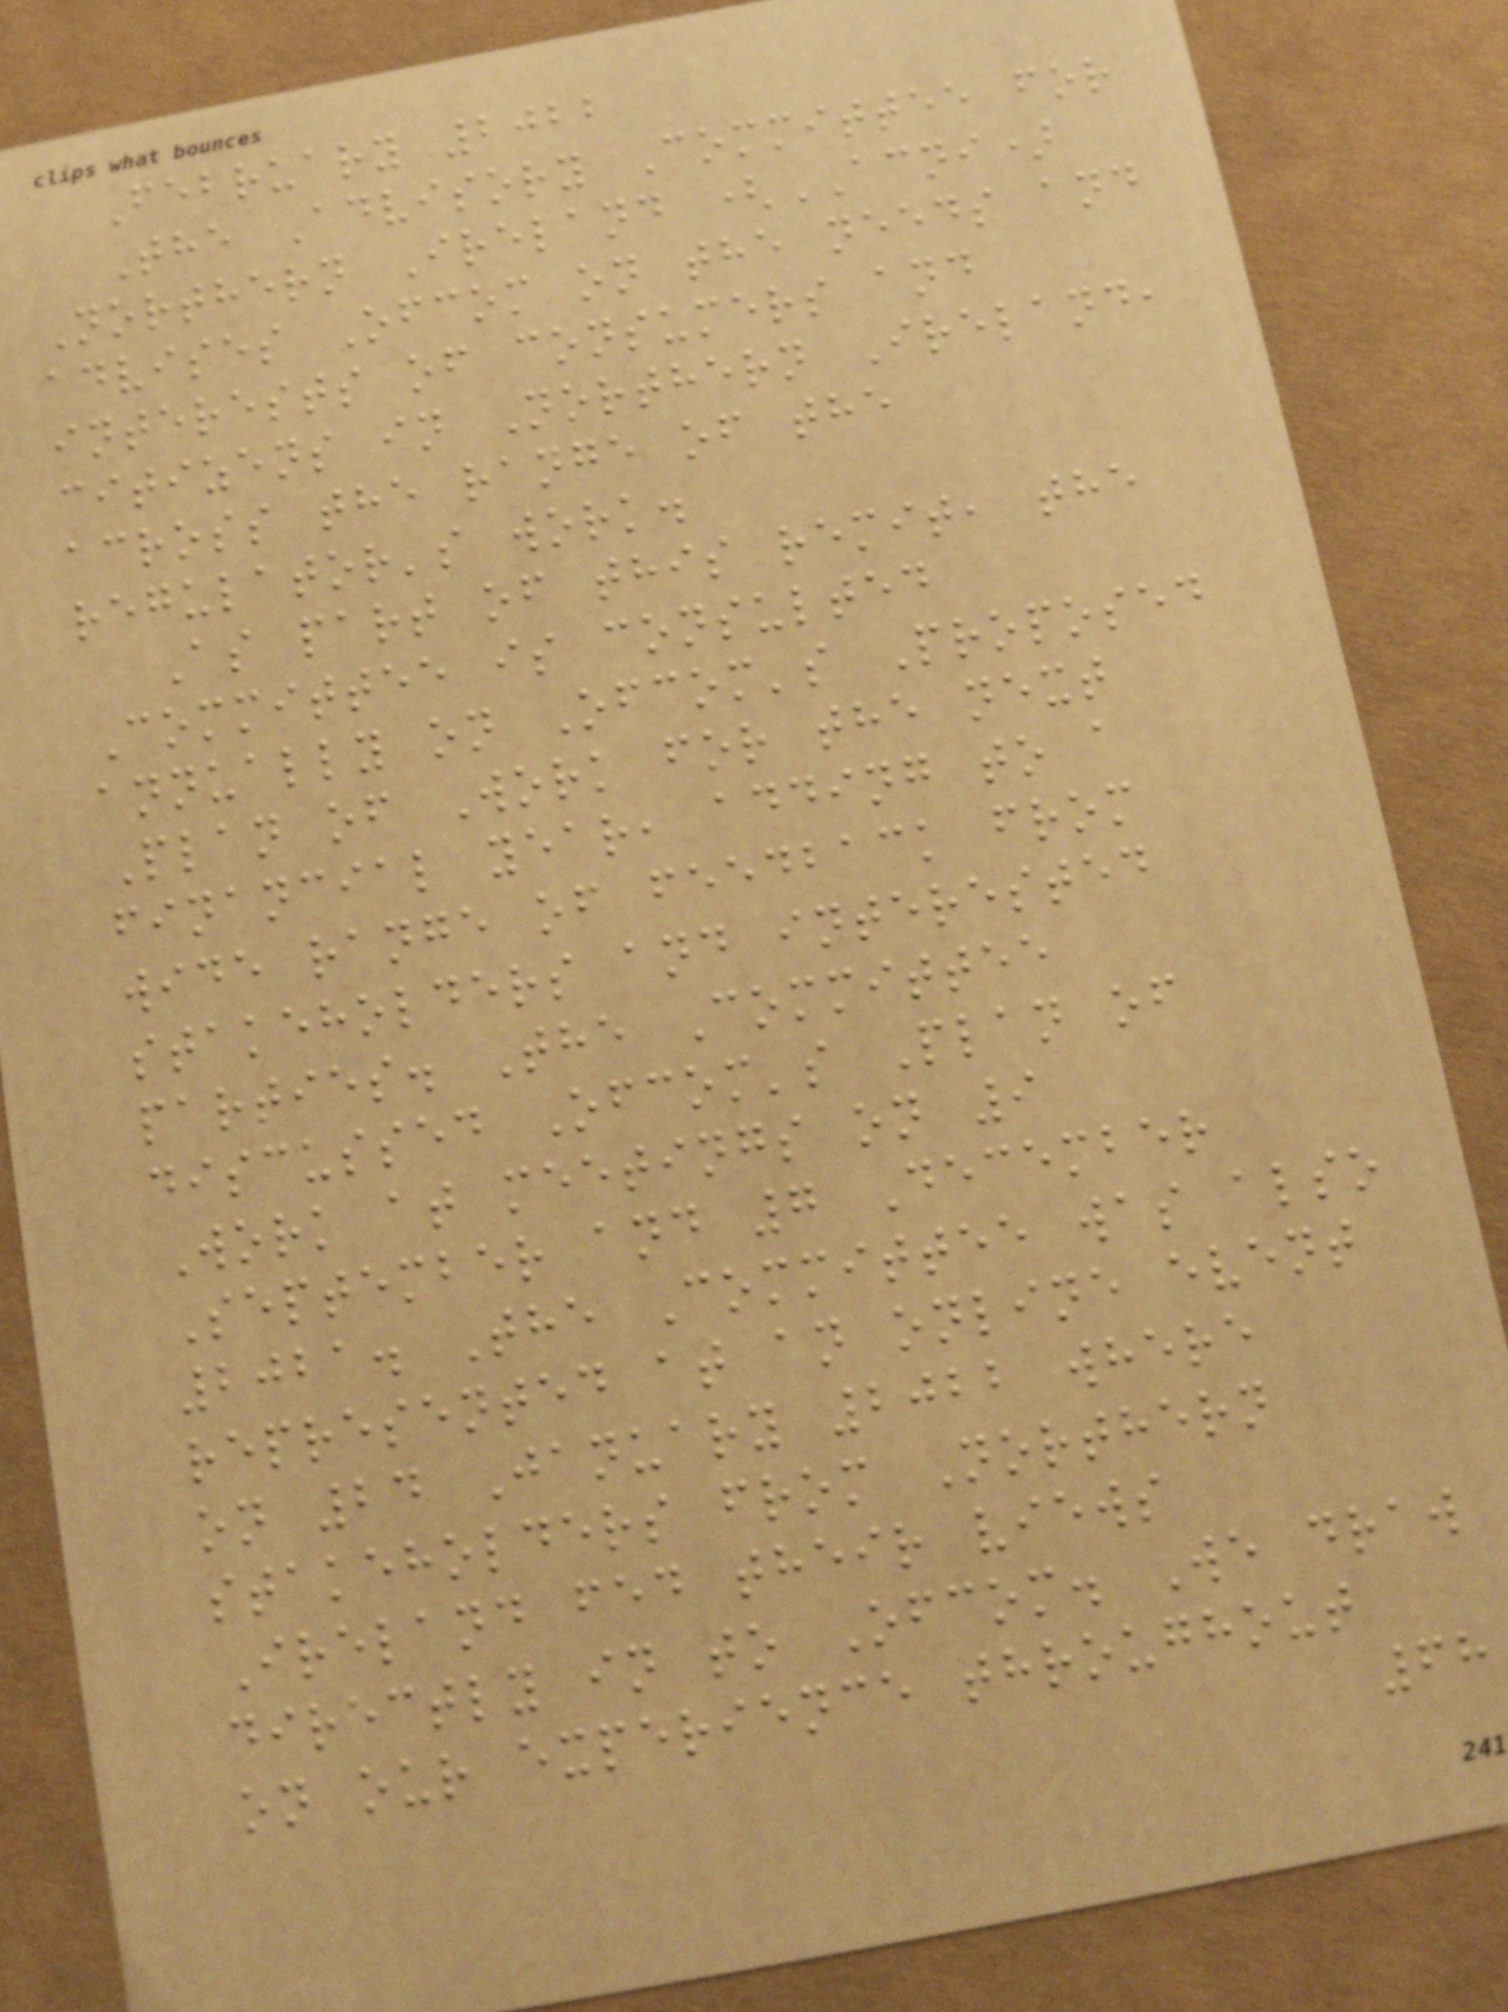February 2022
The Advisory Committee for
Northern Ireland (ACNI)
advises Ofcom on the needs and
interests of consumers and
citizens in Northern Ireland,
across the range of the
regulator's work.
As part of this remit, the
Committee is consulted
annually on Ofcom's Proposed
Plan of Work for the next
financial year, adding to a
wide range of feedback from
stakeholders and interested
parties. The Committee
discussed Ofcom's Plan of
Work at meetings on 9
September and 7 December
2021. The Committee was also
represented at an online event
on 24 January 2022 where
stakeholders from Northern
Ireland fed their views
directly in to Ofcom. We draw
on our experience throughout
68
